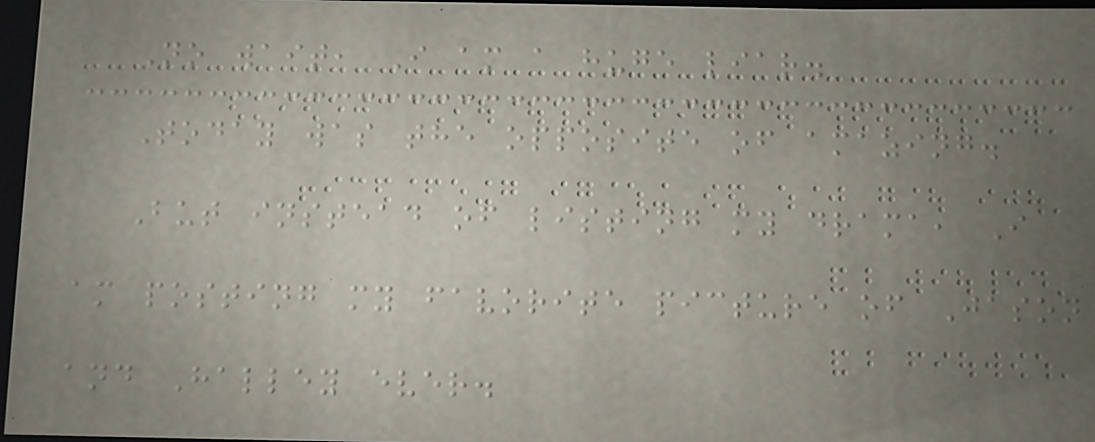No wait, I am a huge liar.
Today was the opposite of amazing.
But instead of listing my drama, I
am posting my favorite picture of Jason
and Halley ever.
